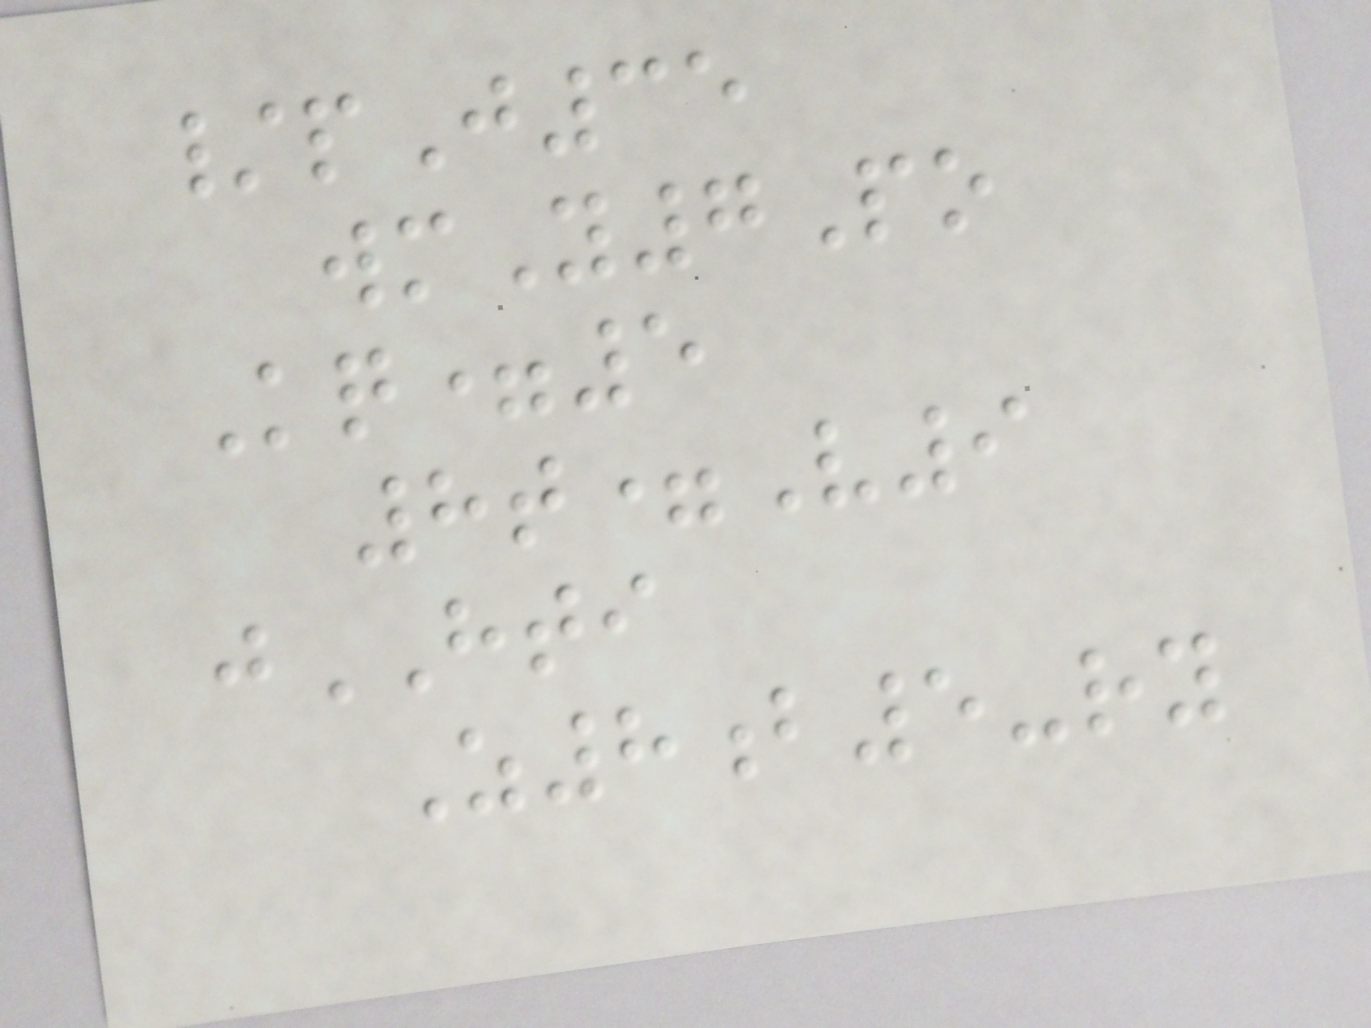/pJ35
wmY7Po
Kq=5
8t=V9
jHTI
Z8b5-ry
